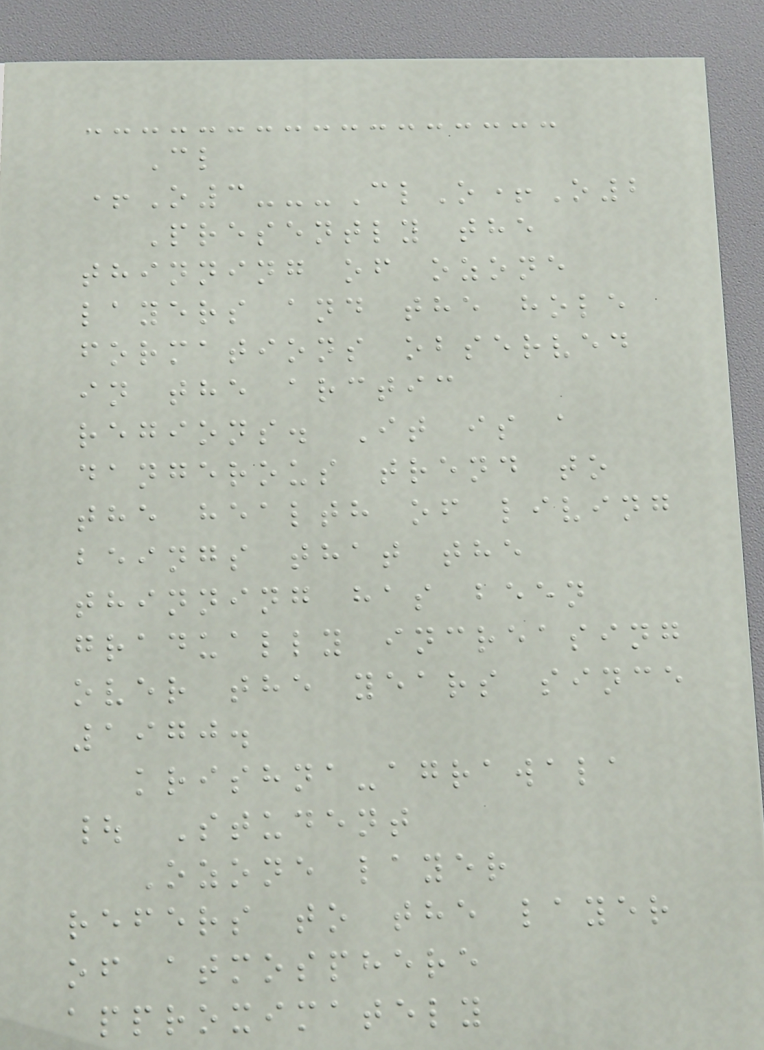Cl
+O3---ClO+O2
Presently the
thinning of ozone
layers and the hole
formations observed
in the arctic
regions. It is a
dangerous trend to
the health of living
beings that the
thinning has been
gradually increasing
over the years since
1970.
krishna-agrawala
| Student
Ozone layer
refers to the layer
of atmosphere
approximately
